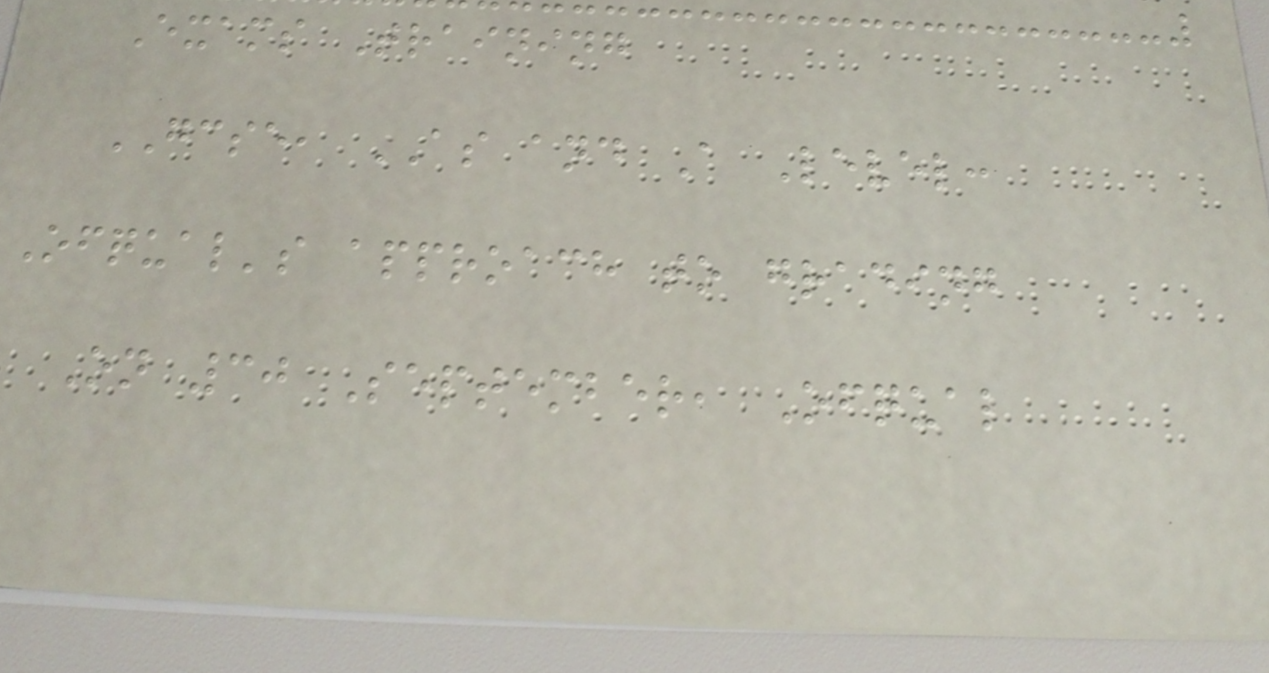Exams Training
GCSE, AS and A Level:
Ofqual's approach to grading
On 30 September, Ofqual
